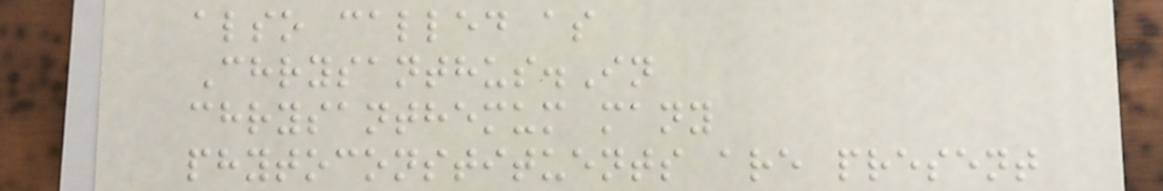also called as
Chrysanthus.In
chrysanthemum many
phytoconstituents are present
